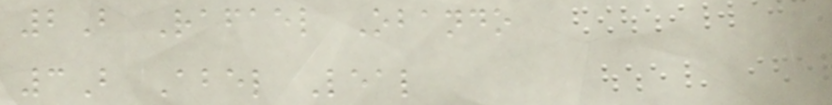2B Rafael Obando
3B Abel Leal
